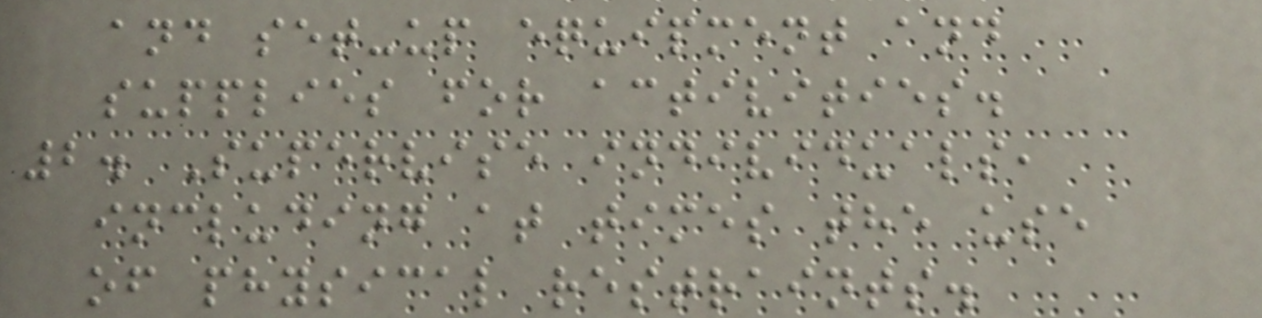and set-up equipment and
supplies for activities.
2. Supervise individuals,
including at times the use
of physical restraints.
